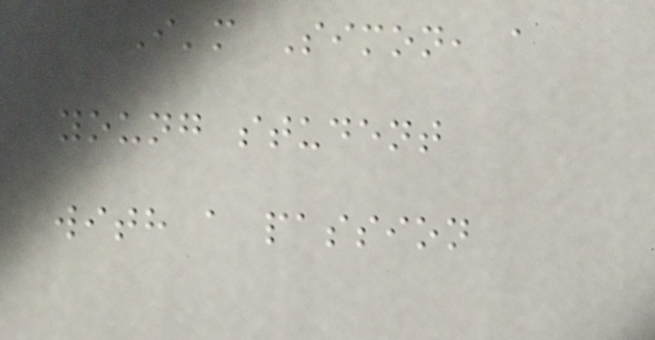I'm Simon, a
young student
with a passion
